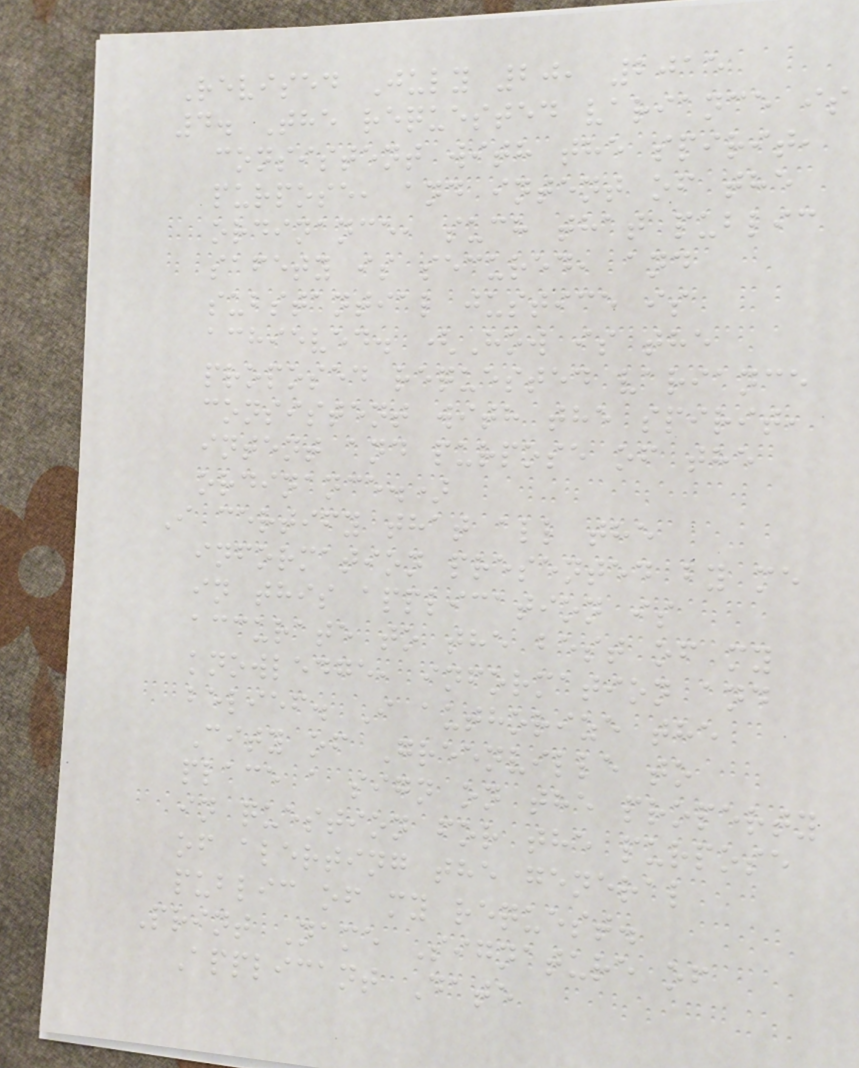Revised July 20, 2015
4. The requested variance is
consistent with the spirit,
purpose, and intent of the
ordinance, such that public
safety is secured, and
substantial justice is
achieved. (How is the
proposed requested variance
consistent with the spirit,
intent and purpose of the
ordinance.)
I certify that all the
information presented by me
in this application is
accurate to the best of my
knowledge, information and
belief. I authorize the
City of Greenville to
place a sign on the property
in question for the purpose
of alerting the general
public of my request.
Print Name Signature of
Applicant Date
